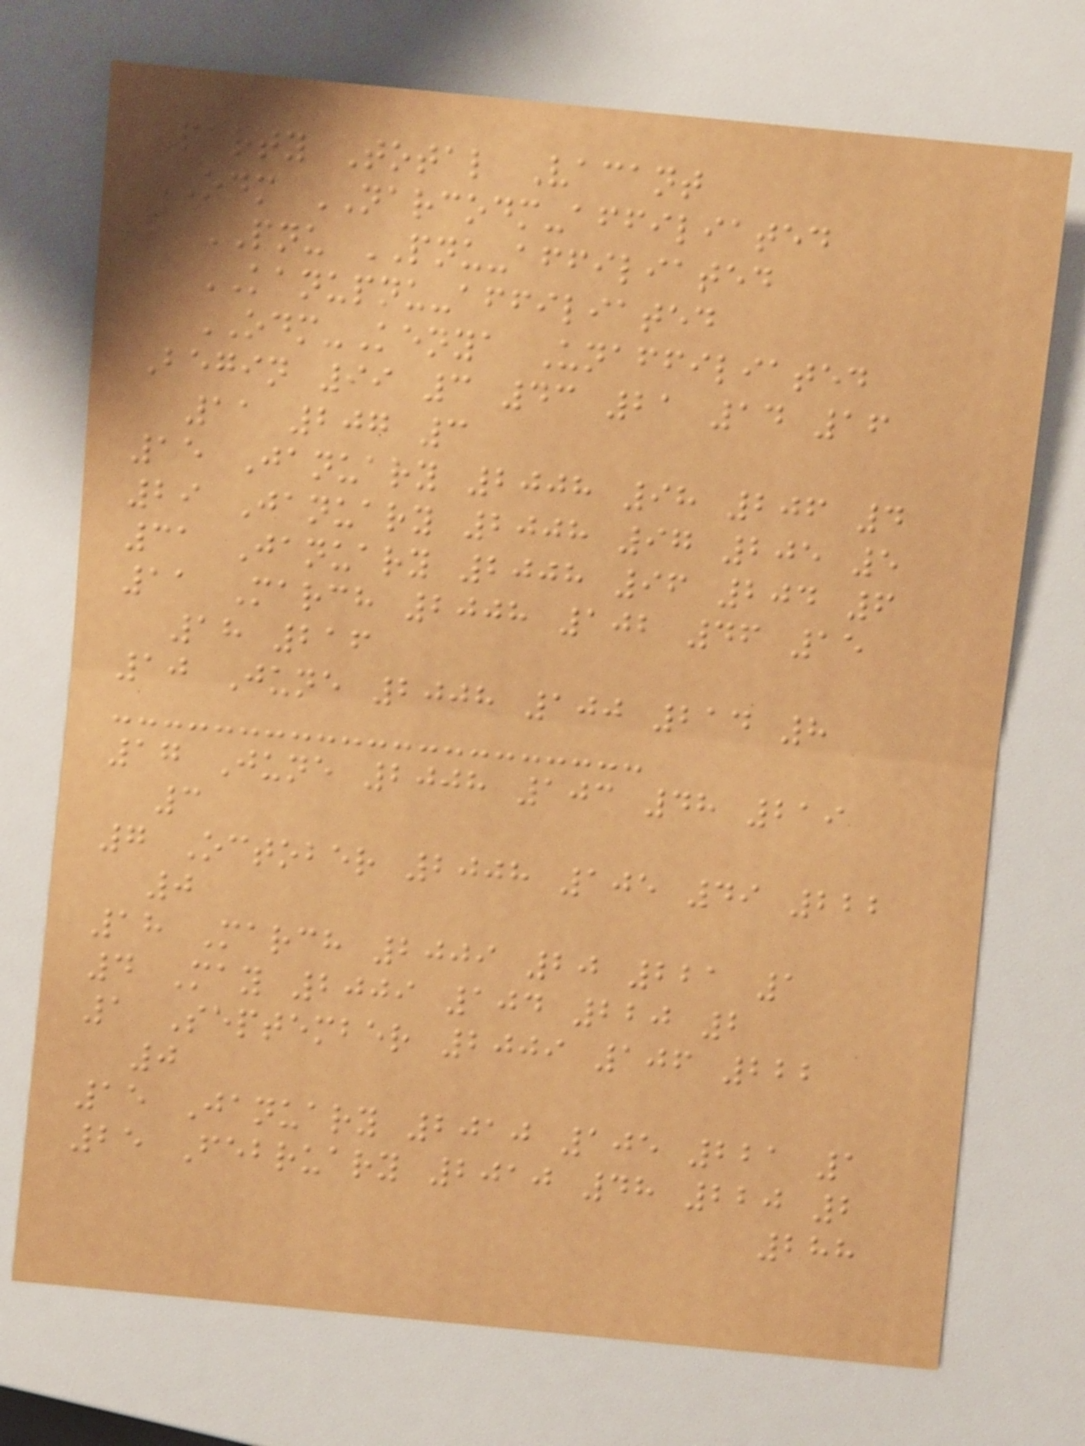Party Total Vacant
ODM NARCODM-affiliated
PNU PNU-affiliated
KANUPNU-affiliated
ODM-Kenya Unaffiliated
Begin 99 3 43 21 14 16
11 207 3
15 January 2008 98 206 4
29 January 2008 97 205 5
31 January 2008 96 204 6
11 March 2008 102 46 15
18 216
10 June 2008 100 214 8
17 June 2008 103 48 219
3
7 October 2008 105 49 222
0
18 March 2009 20 221 1
4 May 2009 104 220 2
1 September 2009 106 222
0
15 January 2010 105 221 1
25 February 2010 48 220 2
288
